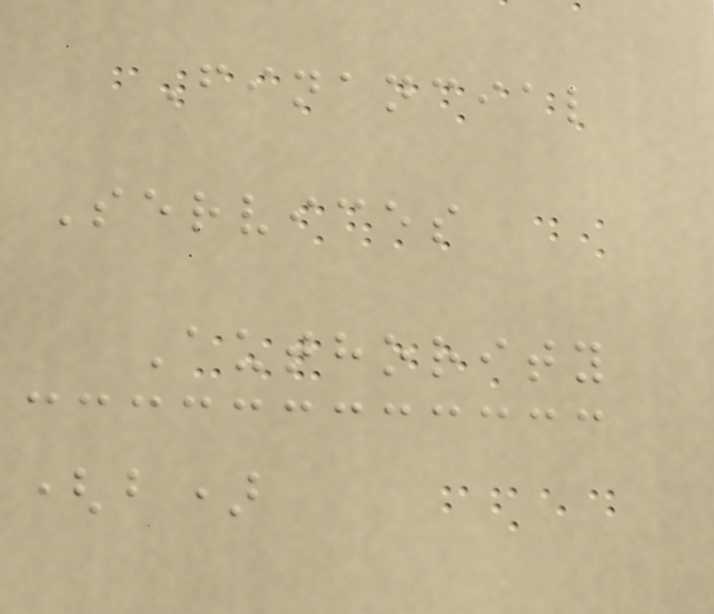Financial
Services
Authority
(b)
